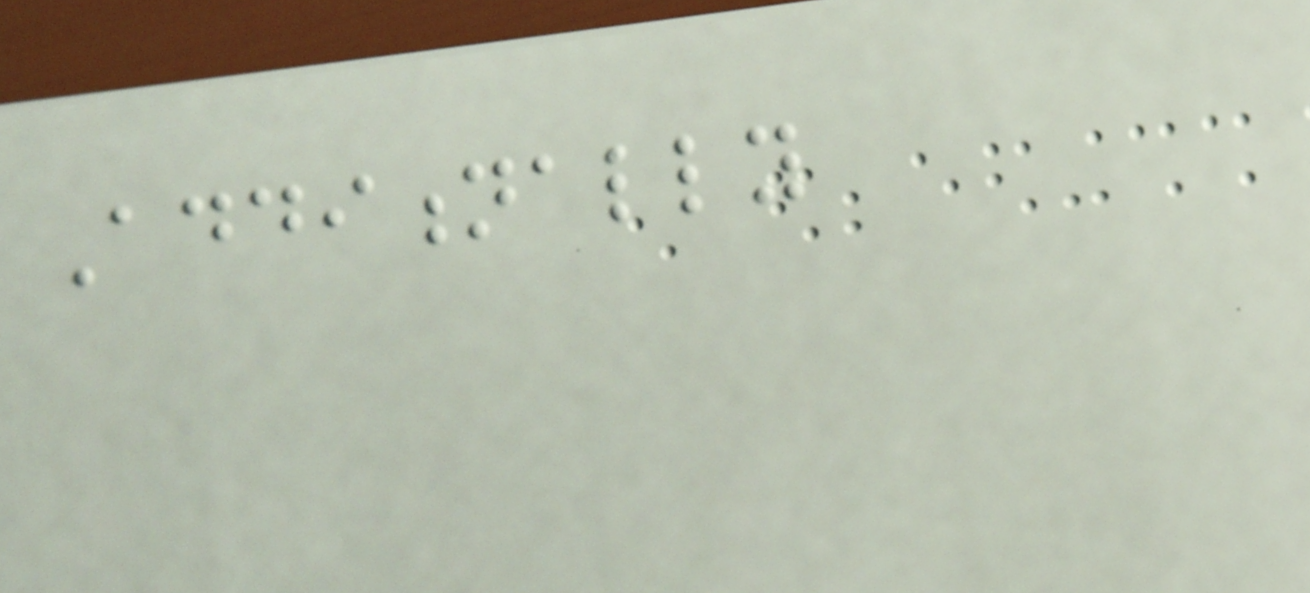Additionally
